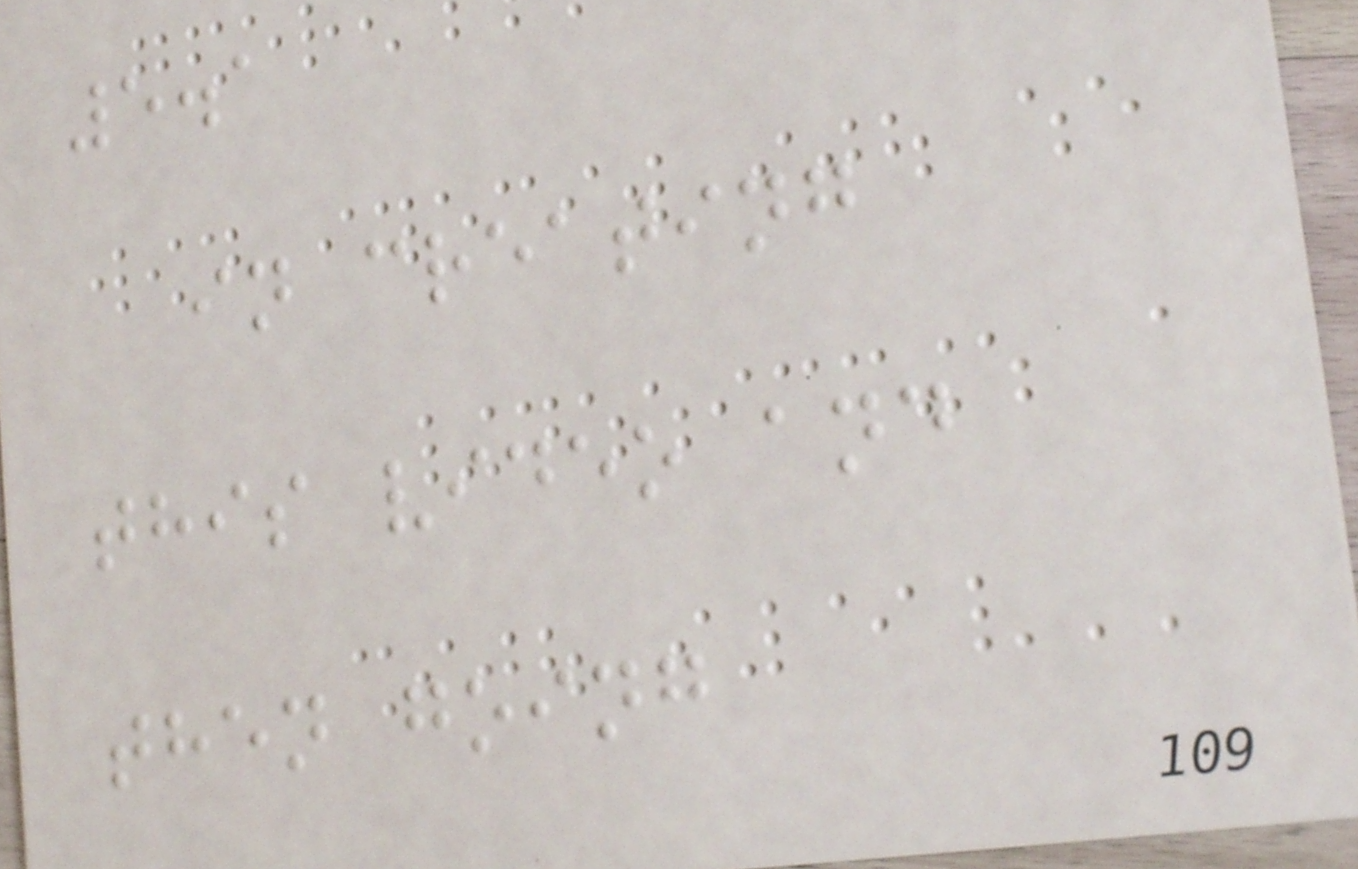5.1
in creating
this video and
then going
